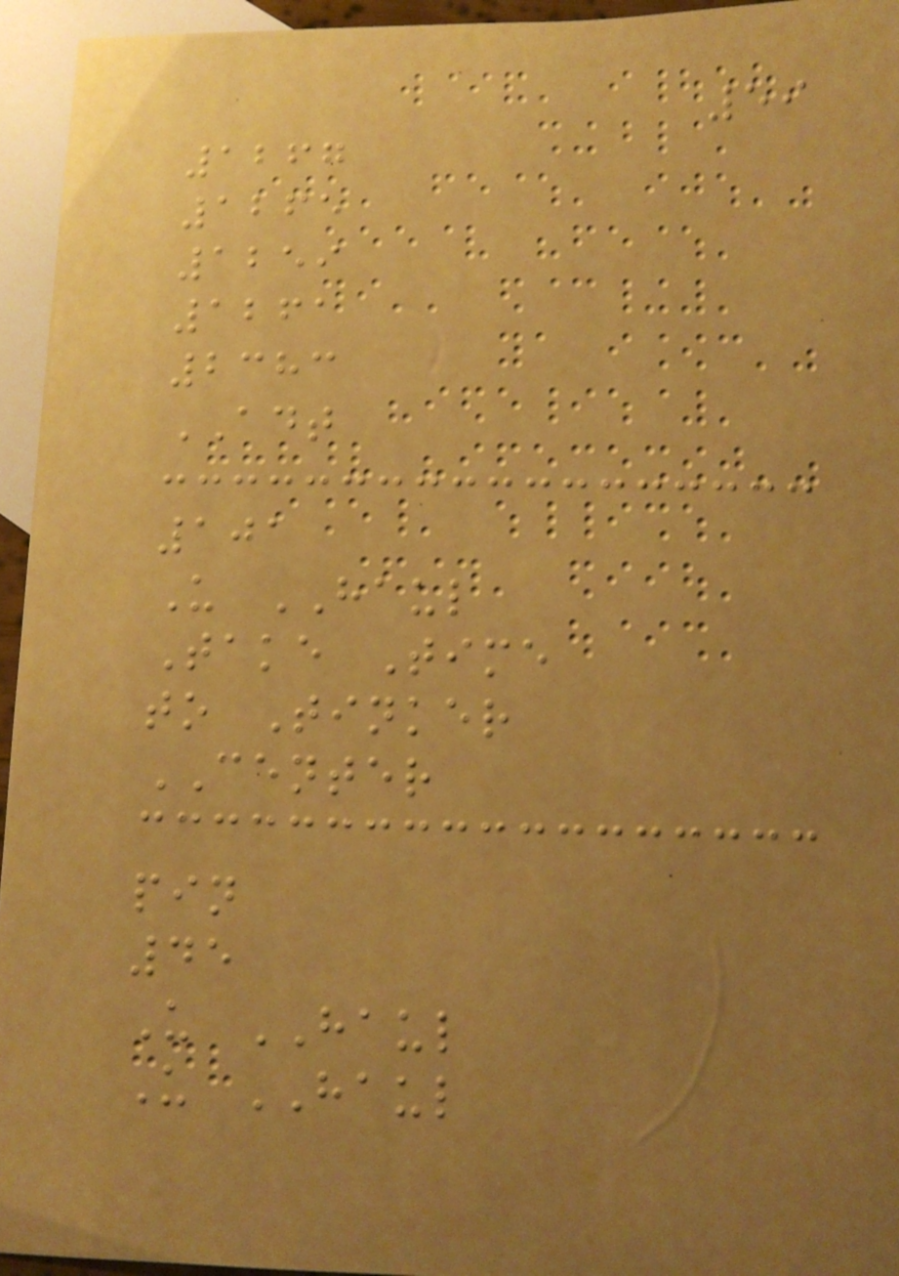59
1267
1265
1259
1261
2383
ADT
101
U HAUL
Take Time
to Tinker
CENTER
pin
45
U HAUL
U HAUL
